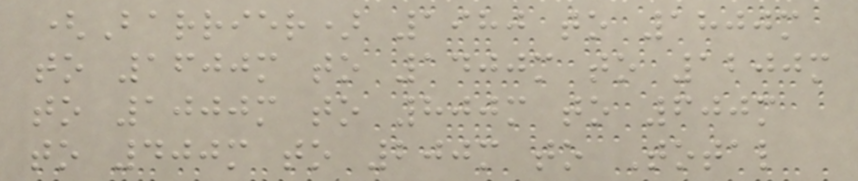(Barrier) 1980 to 1800m
to 1600m to 1400m to 1200m
to 1000m to 800m to 600m
to 400m to 200m to Total
